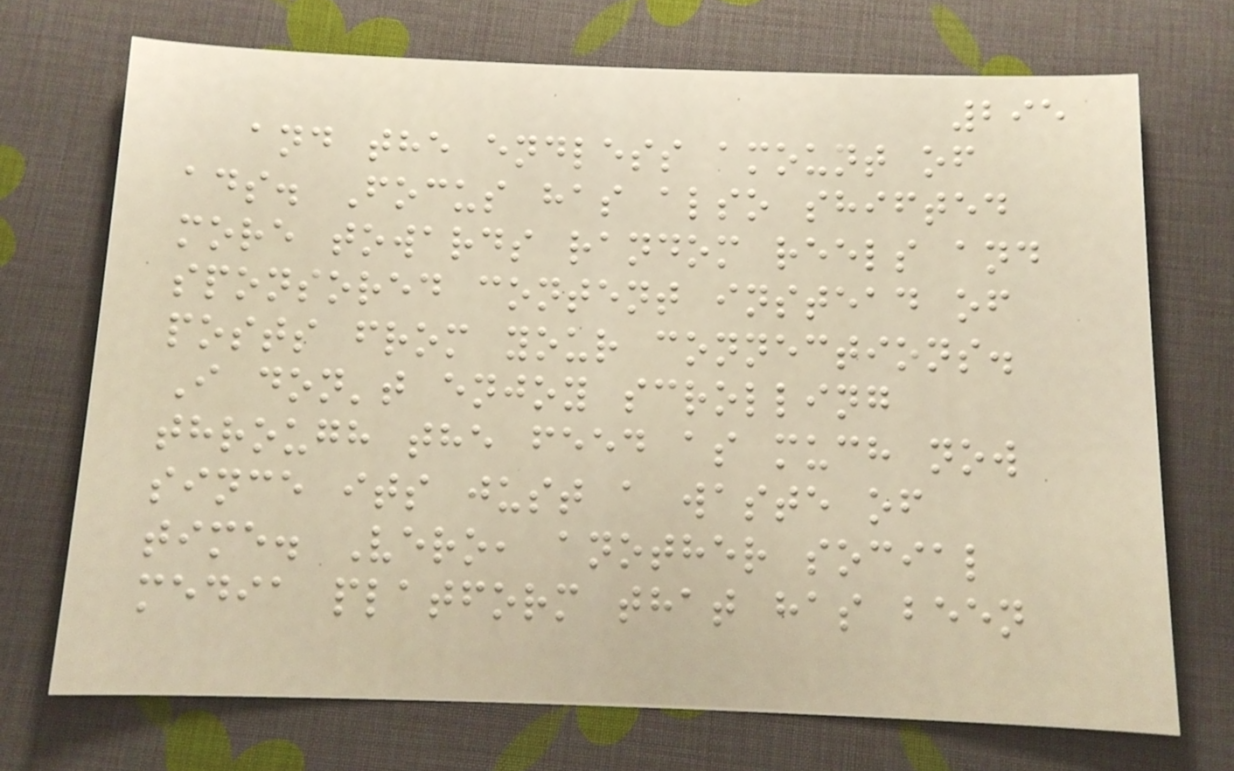295
and the endless amount of
ads. Focus has also shifted
more towards random reels and
sponsored content instead of
posts from your connections.
I don't enjoy scrolling
through the feed as much now
since its just a waste of
time. Vero, another social
media platform that has been
